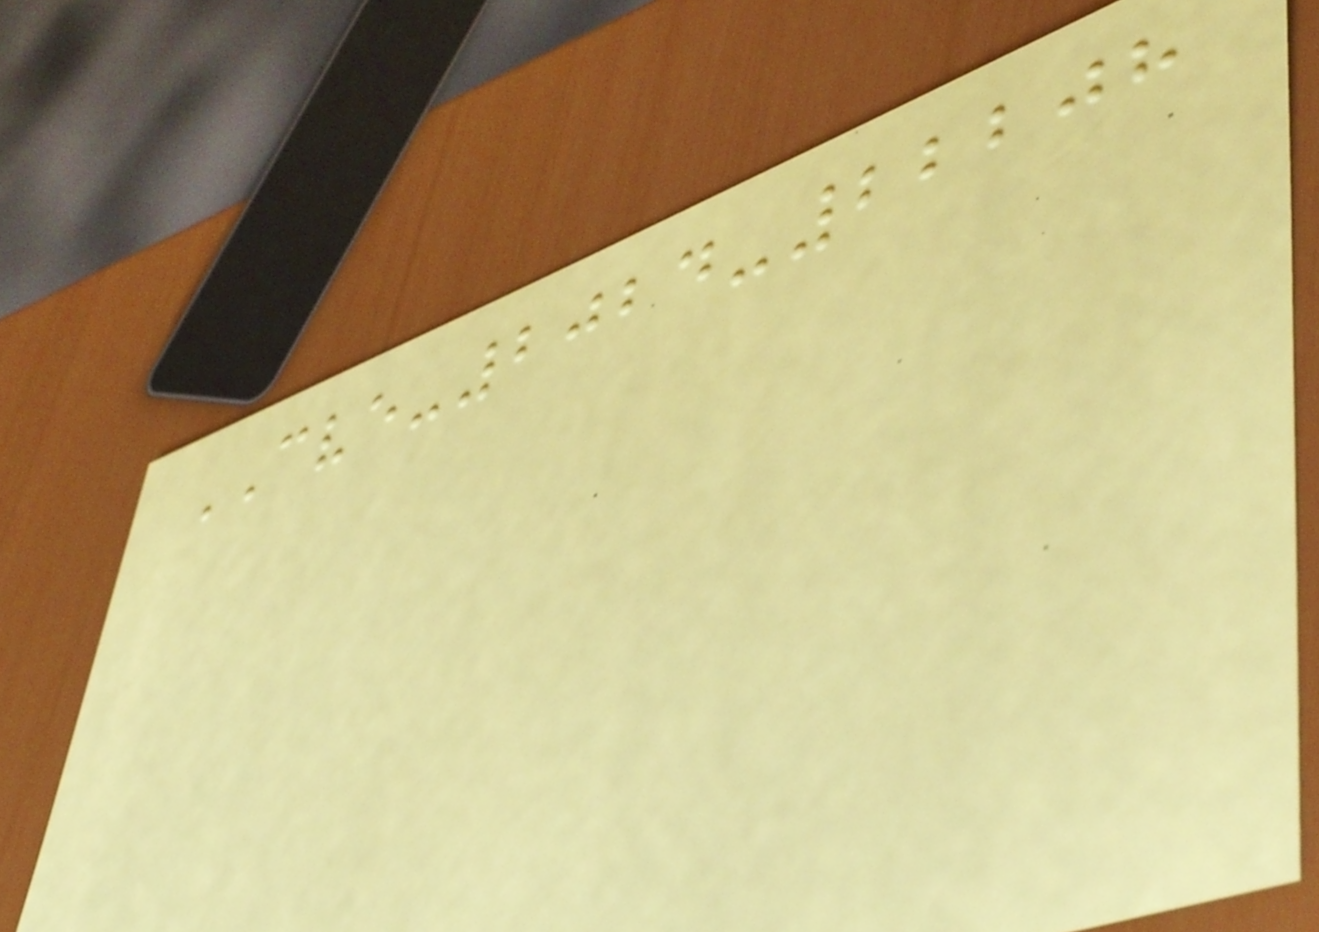CVE-2024-22208
